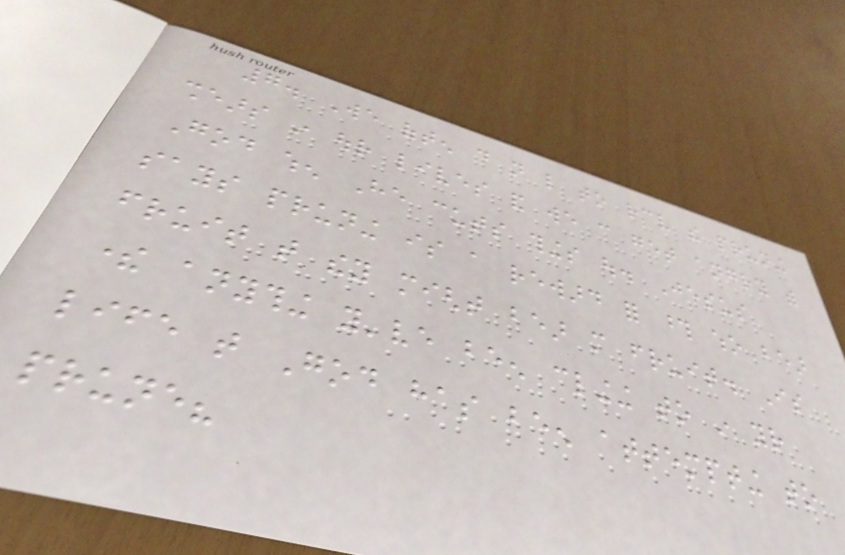7. We often do not like to receive the pruning
shears in our lives and we can get angry with
God when He cuts things out. Jesus
says pruning is a reward for those who bear
fruit that they might bear more fruit. Is
there anything you've been clinging to in your
life that God has been attempting to
prune?
